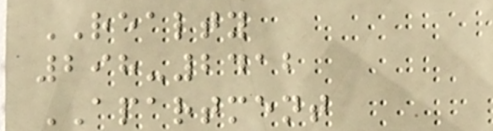REALTY
298-2412
APARTMENT
